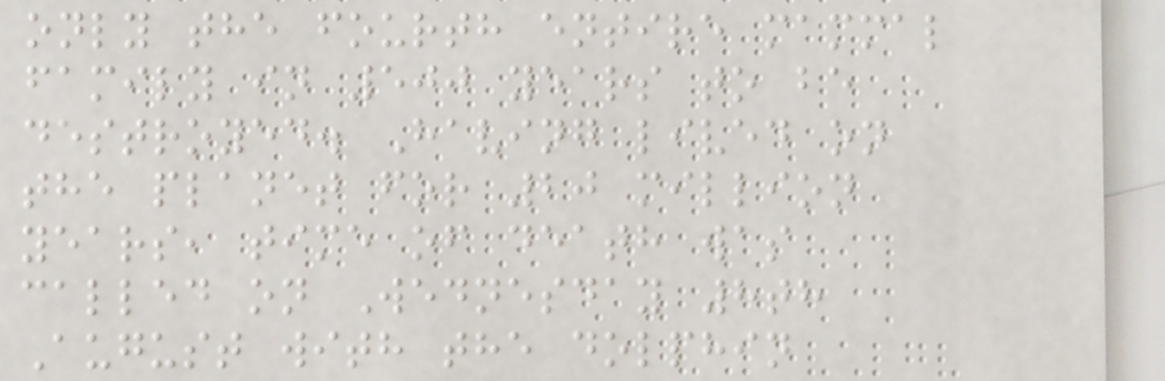only the fourth entire mammal
family in 500 years to be
destroyed. Having lived on
the planet for 20 million
years, time of death was
called on Wednesday 8th
August with the dolphin
